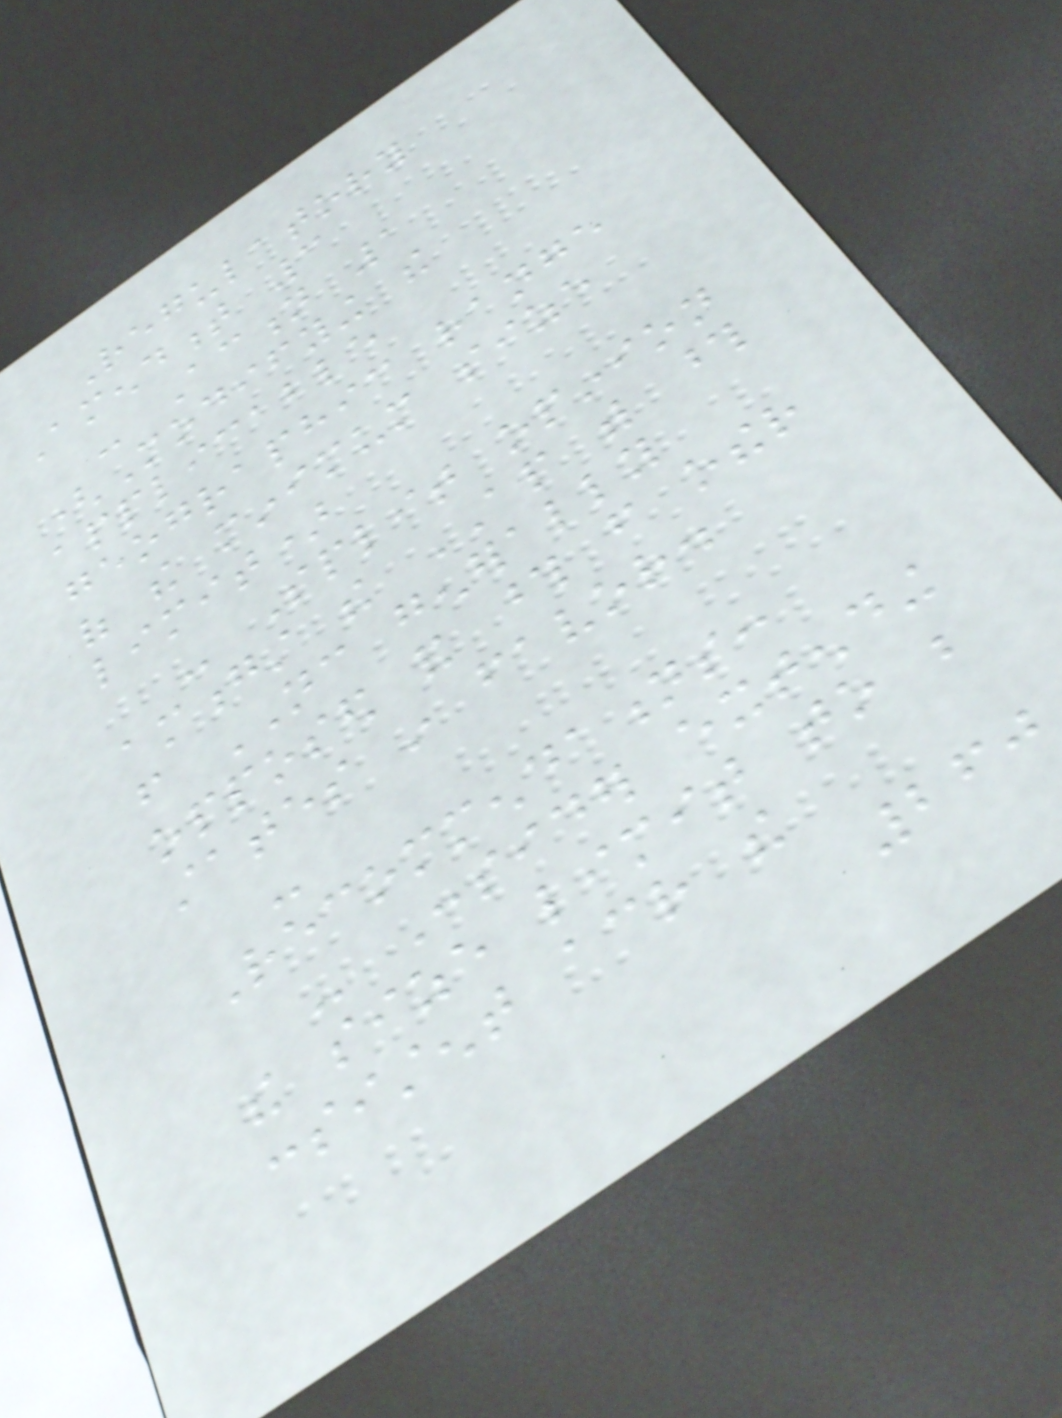Regulatory
Amendment 3
- Action 1
(Modifying the
applicable
geographic range
of the minimum size
limit)
- Split opinion
amongst the AP with those
from NC generally
opposed and those from other
states in favor.
-
Recommendations:
- Consider extending
the size limit to be
consistent across the
260
